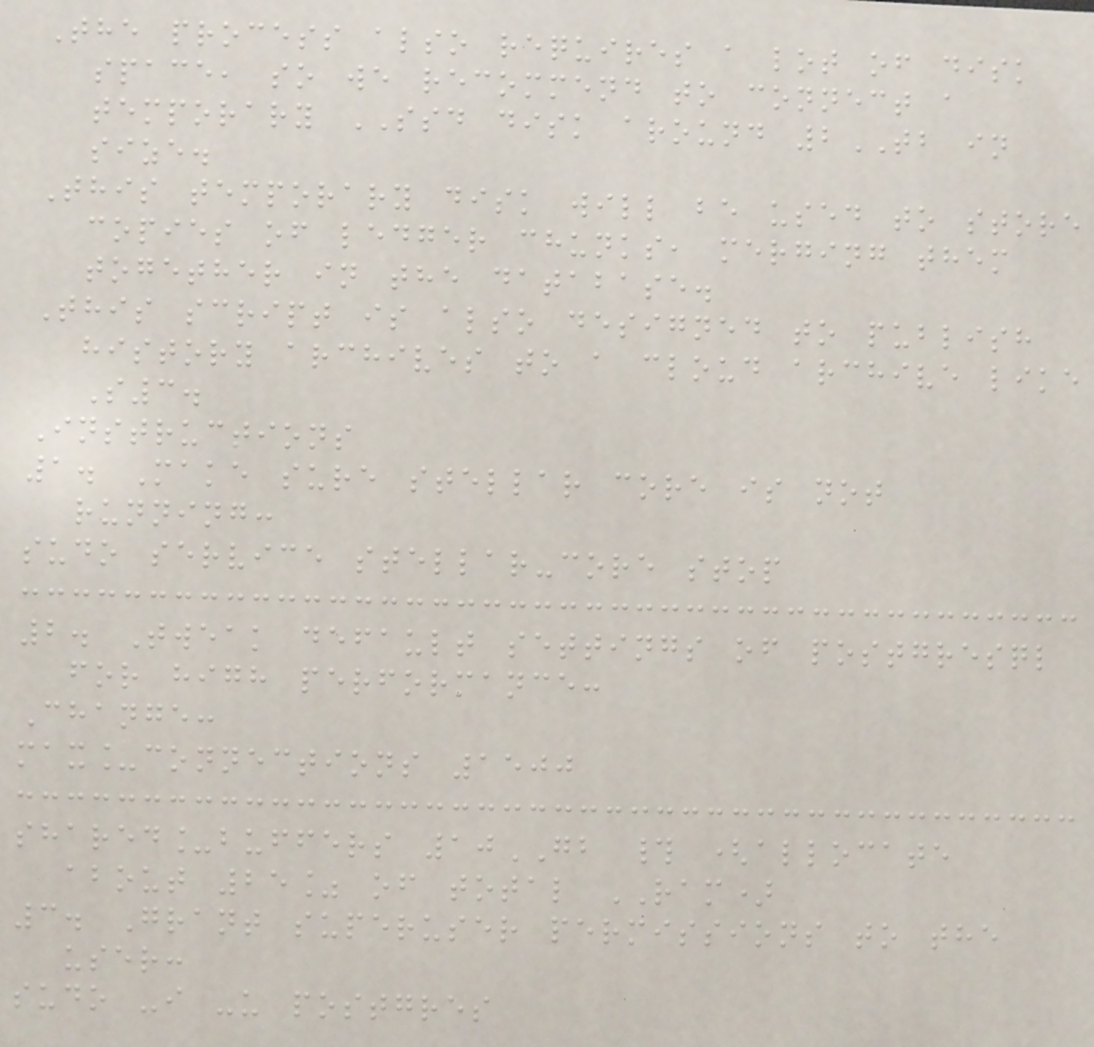The process also requires a lot of disk
space, so we recommend to connect a
temporary SSD disk around 2TB in
size.
This temporary disk will be used to store
copies of ledger chunks, merging them
together in the database.
This script is also designed to publish
history archives to a cloud archive like
S3.
Instructions
1. Make sure stellar core is not
running:
sudo service stellar-core stop
2. Tweak default settings of postgresql
for high performance:
Change:
max_connections 1500
shared_buffers 10GB # (allocate
about 25% of total RAM)
3. Grant superuser permissions to the
user:
sudo -i -u postgres
